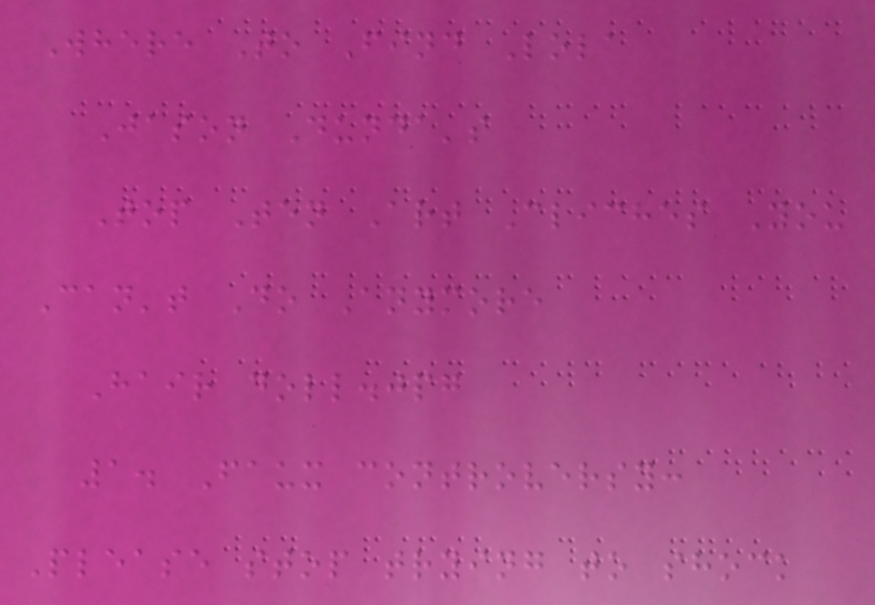Where To Find Lola
Jason Dunda's
Top Ten Art Cliches You
Can't Do Anymore
Hair doll.jpg
1. Faux controversy:
Please stop trying to shock
